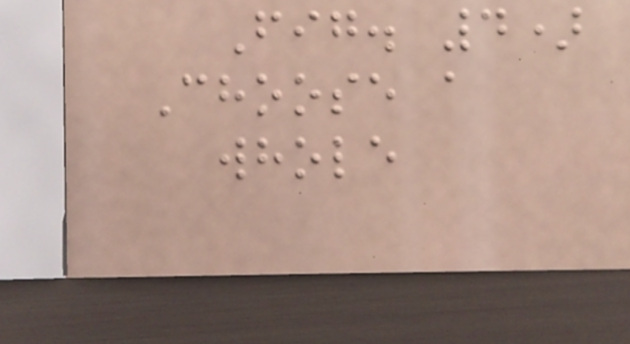Fig. 4)
Choose a
whole
